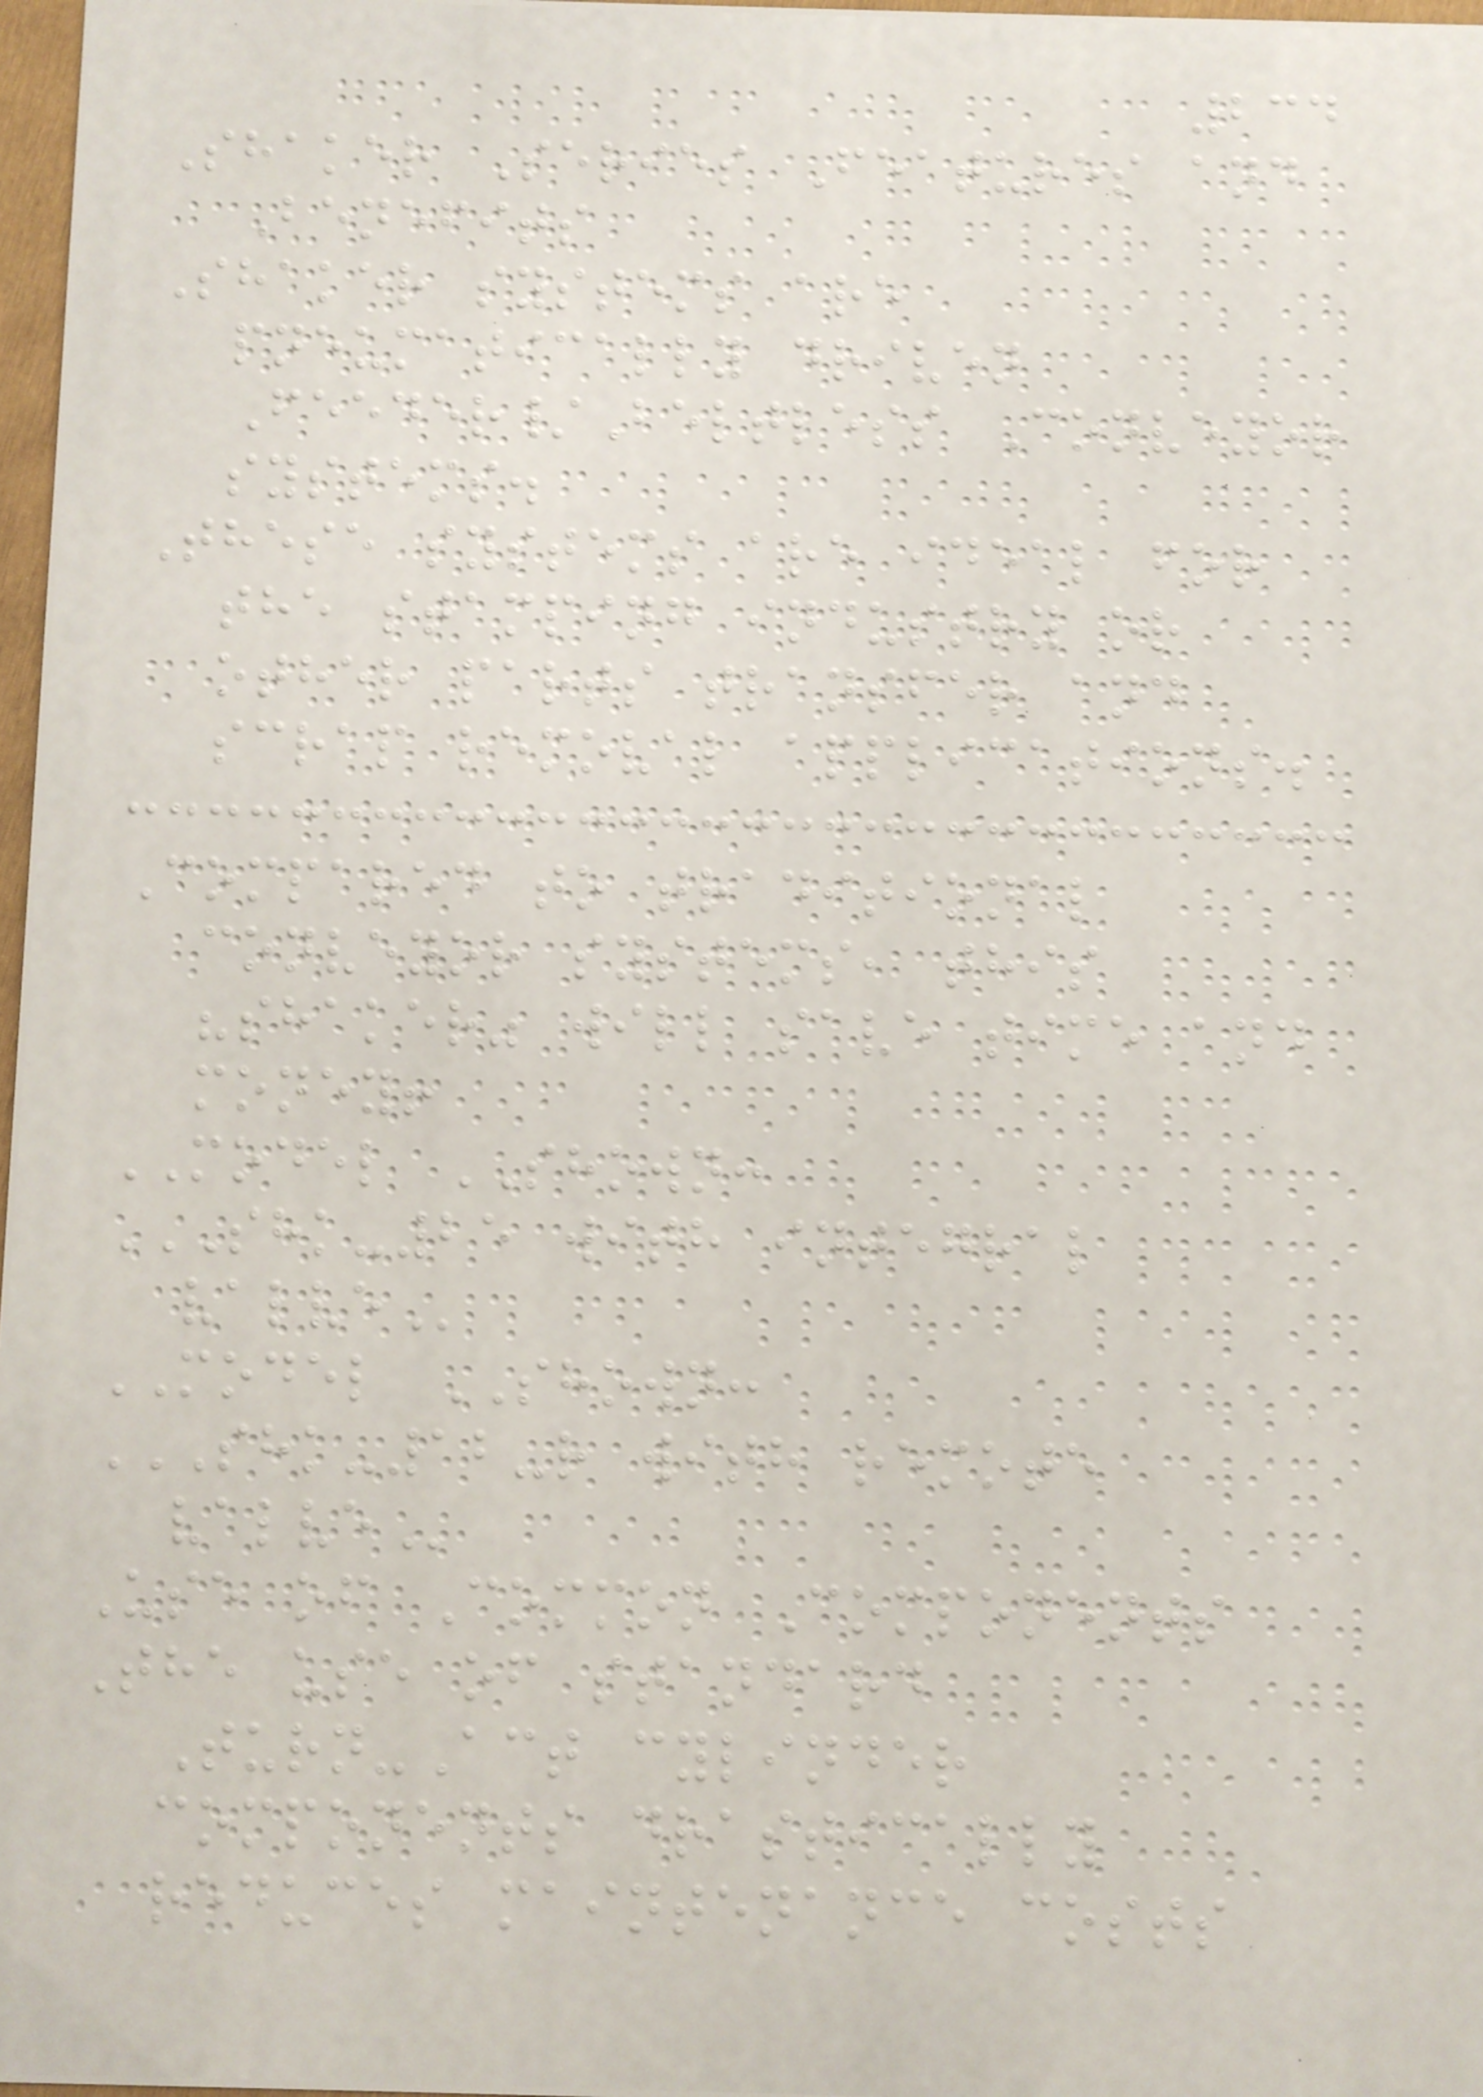234
Shaker Series Features and
Benefits
Shaker systems are
pneumatically driven
Feeder/Beltless Conveyor
systems.
These systems are ideal for
the stamping industry or
other parts transfer and
scrap removal applications.
Compared to traditional
conveyor systems, this
"shaker" will save time and
money!
MODEL SHOWN:
SHK-25 WITH INTEGRAL
VALVE
MODEL SHOWN:
SHK-12-R WITH REMOTE
VALVE
Use of Common Components
The use of standard
Turn-Act cylinder
components drastically
reduces maintenance costs
